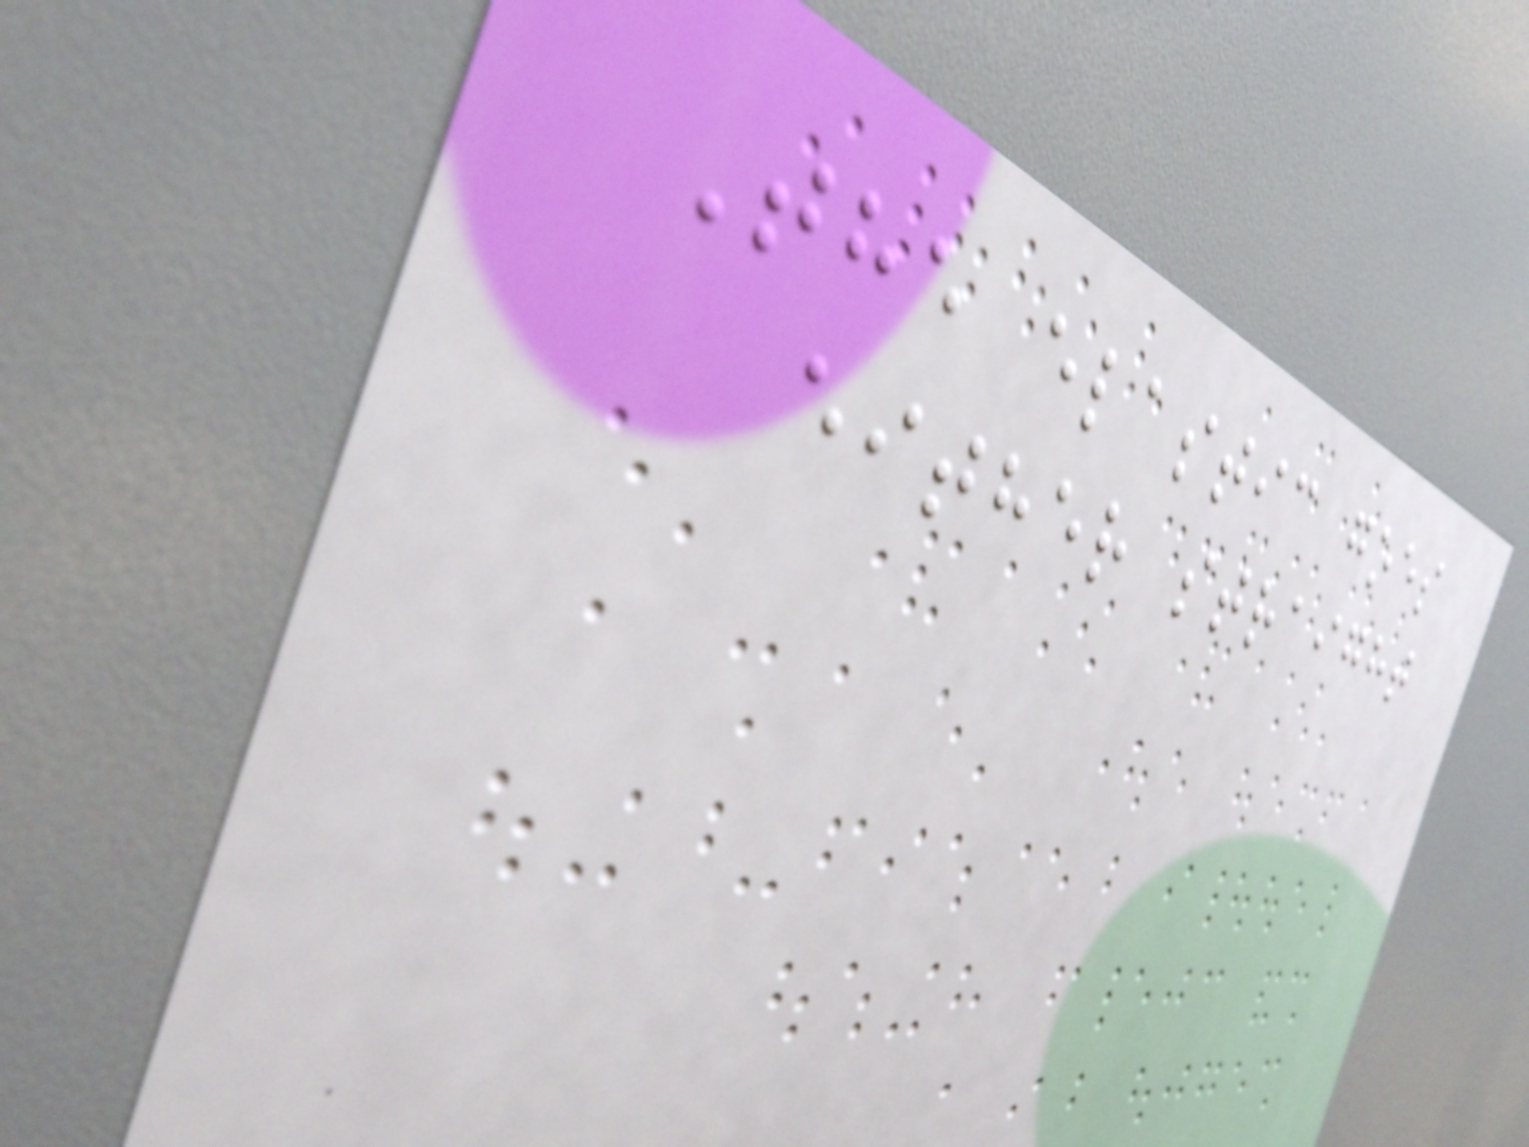The elastic goes
either straight
